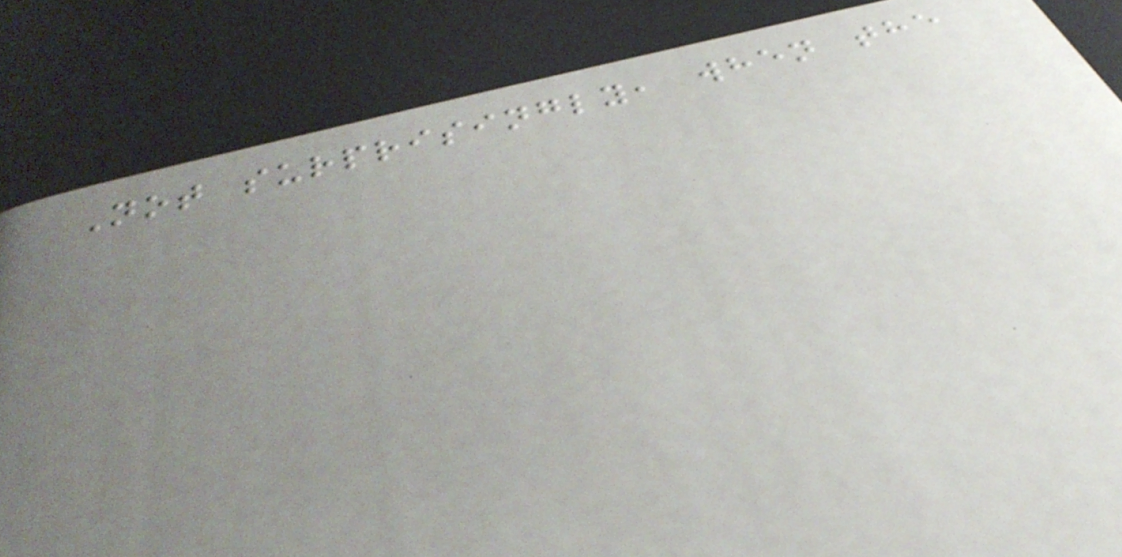Not surprisingly, when the
